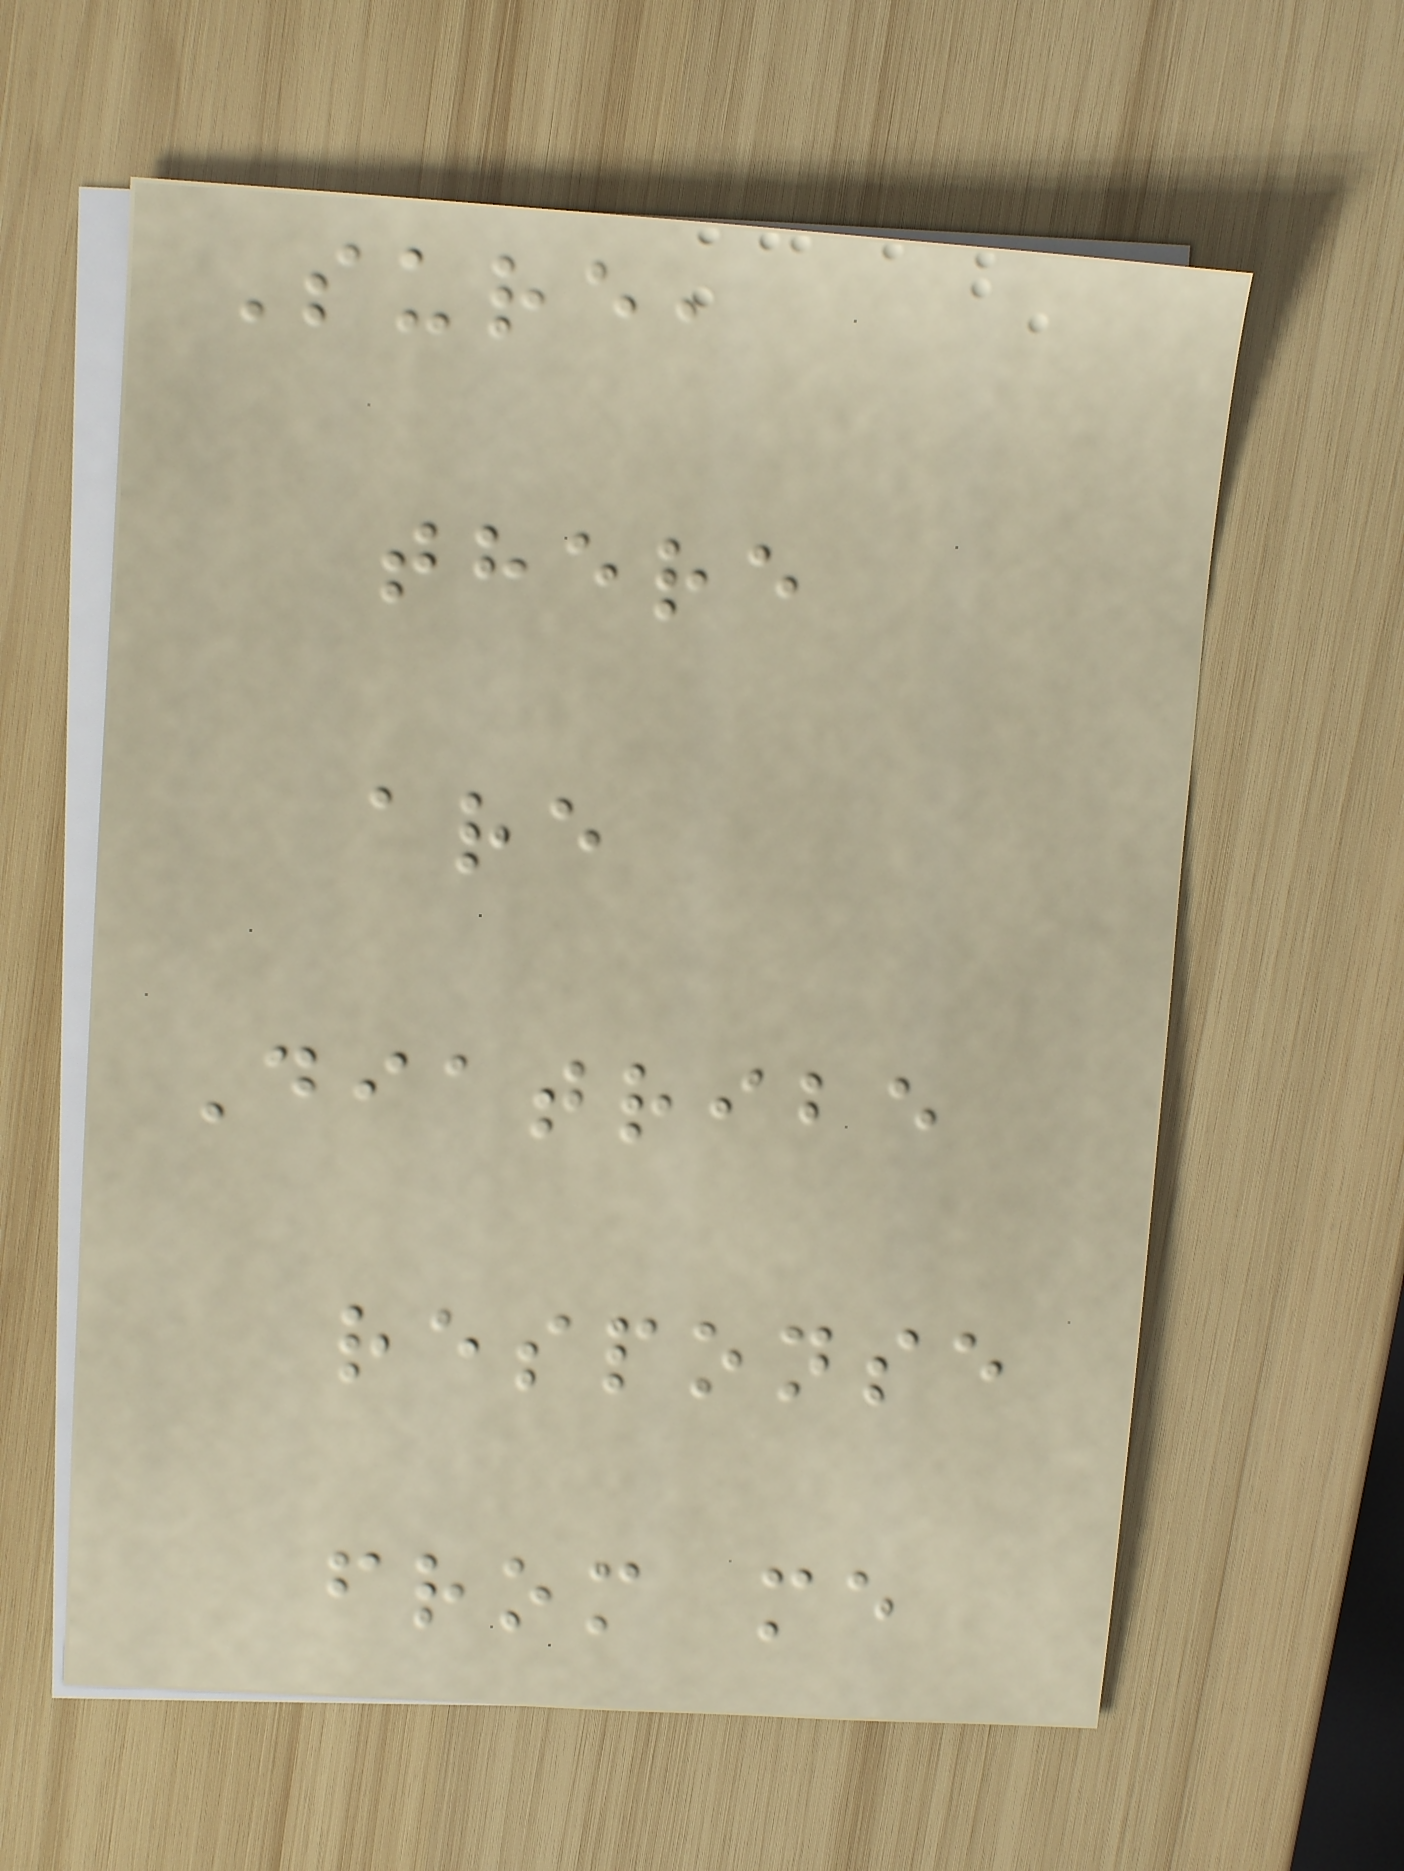Sure,
there
are
Diatribe
response
from me
